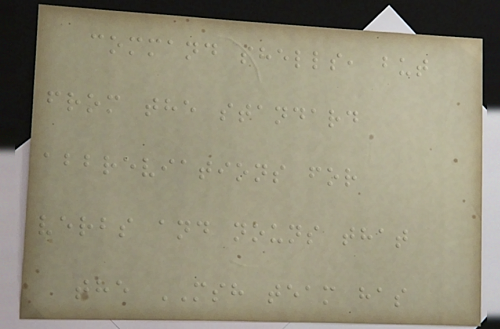command shells, but
from the standard
abbreviations for
verbs and nouns that
the MSH team has
